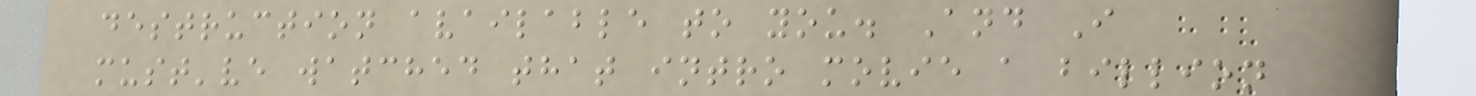destruction available to you. And I
must've watched that intro movie a billion
